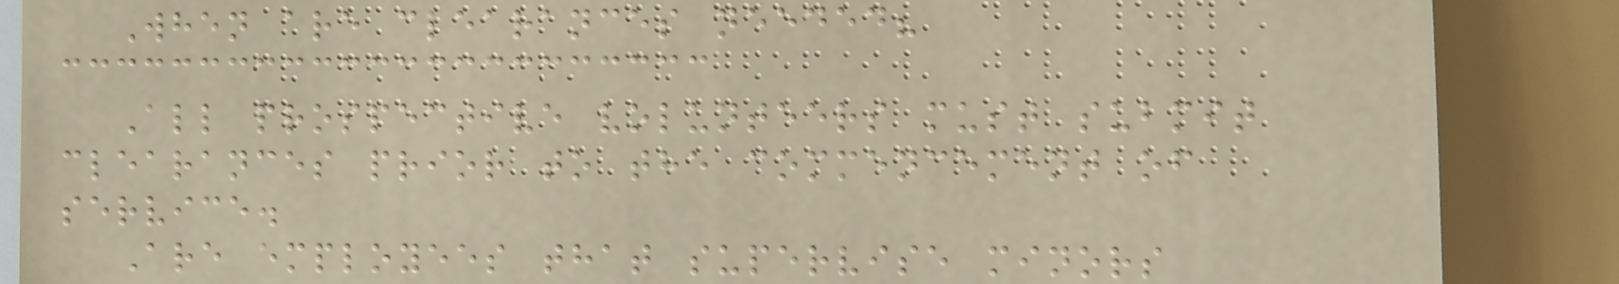When are clearances needed?
All prospective volunteers must submit
clearances prior to the commencement of
service.
Are employees that supervise minors
